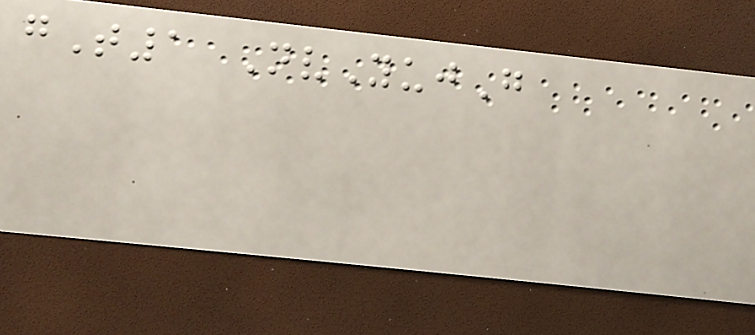gT1 NvYujG
